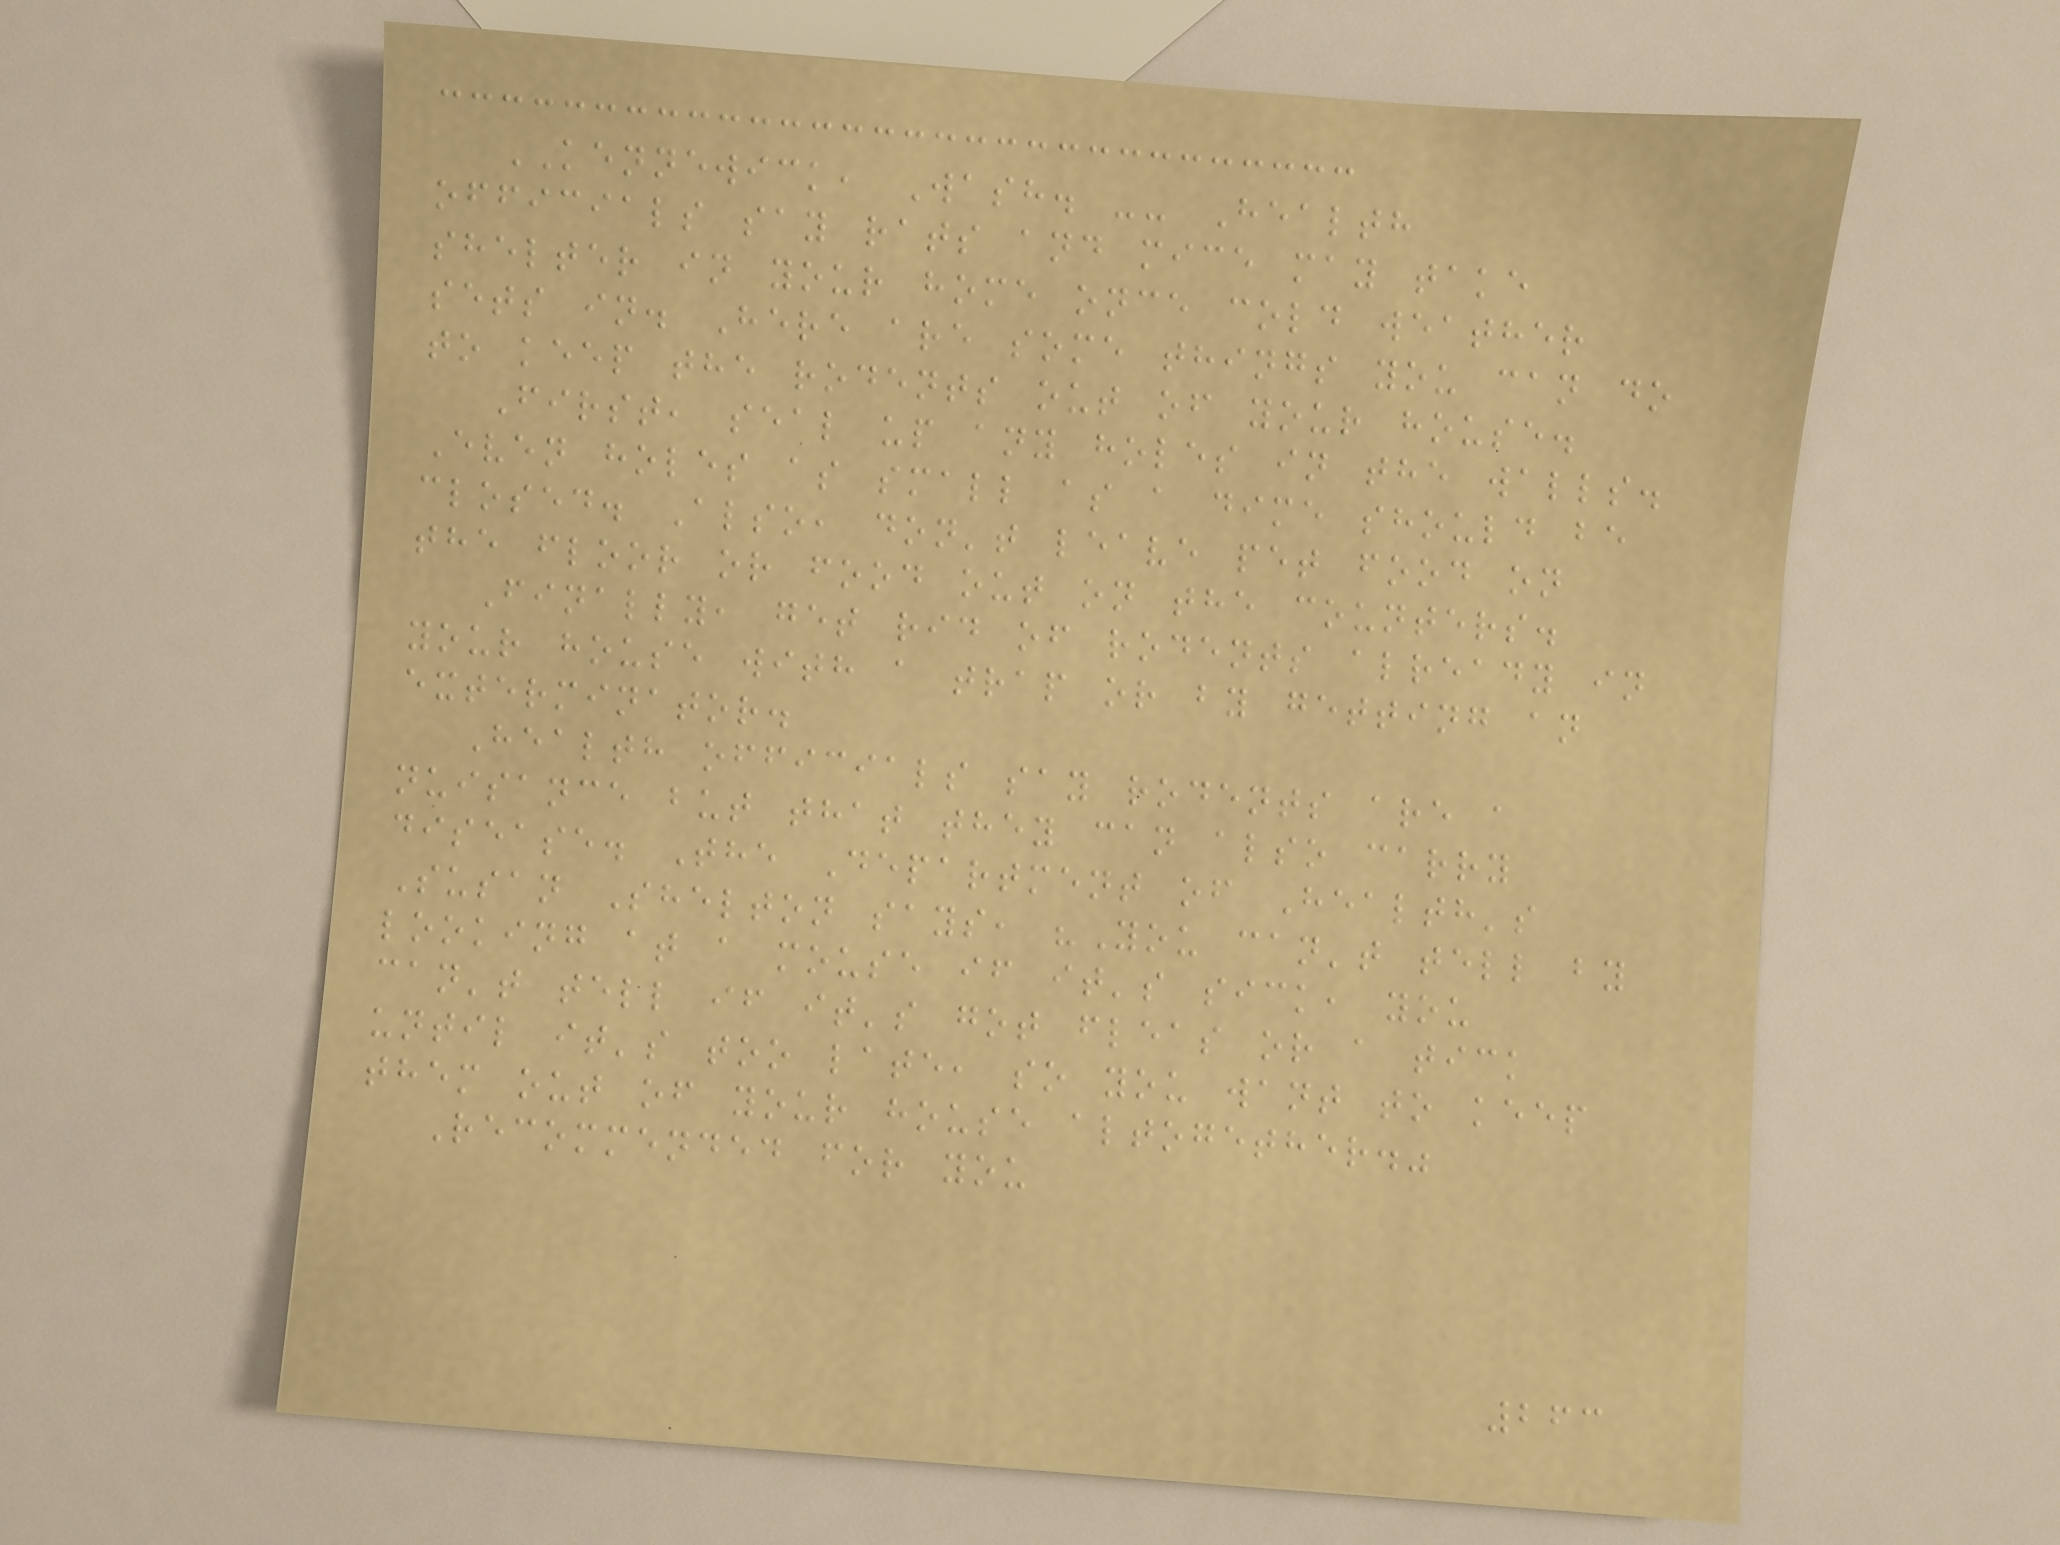KENNEWICK, Wash. -- Health
officials say rats and mice may take
shelter in your home once cold weather
sets in. Here are some things you can do
to keep the rodents out of your house.
First, seal up any holes in the walls.
Even holes as small as a dime should be
closed. Also, don't leave pet food on
the floor or food out on the counters.
Finally, get rid of rodents already in
your house with a trap or by getting an
exterminator.
Health officials say rodents are a
nuisance but that they can also carry
disease. The Department of Health's
Susan Shelton says, "You can't tell by
looking at a mouse if it's sick, you
can't tell if it's got fleas or a tick
until it's too late, so you want to keep
them out of your house altogether."
Recommended for you
263
